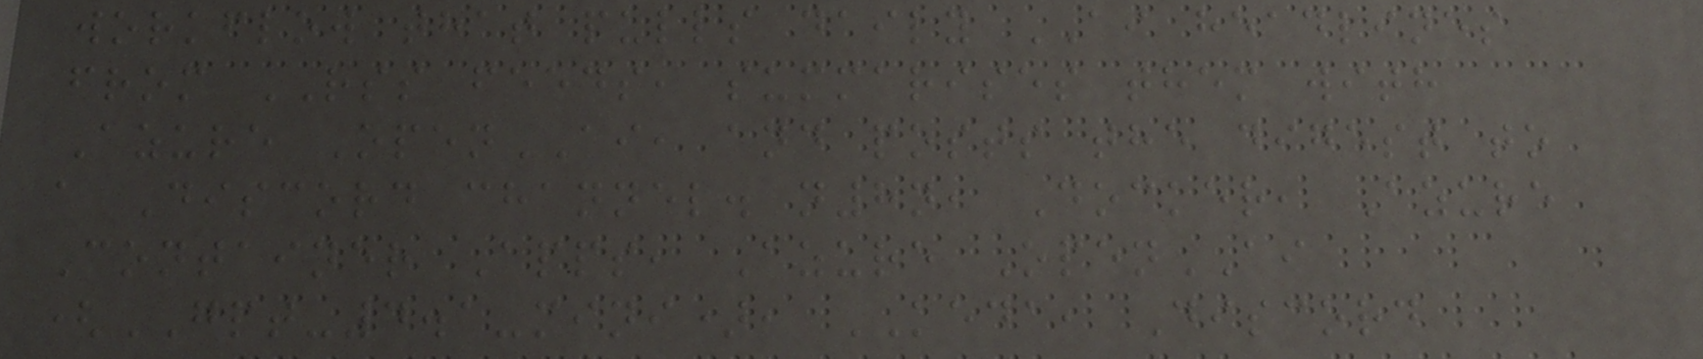workflow that pulls daily AI headlines
from RSS feeds, summarises them with
Azure OpenAI, and posts the digest to
a Discord channel. n8n, Docker, Azure
Container Apps, Azure OpenAI
(GPT-4.1-mini), KEDA, Discord
